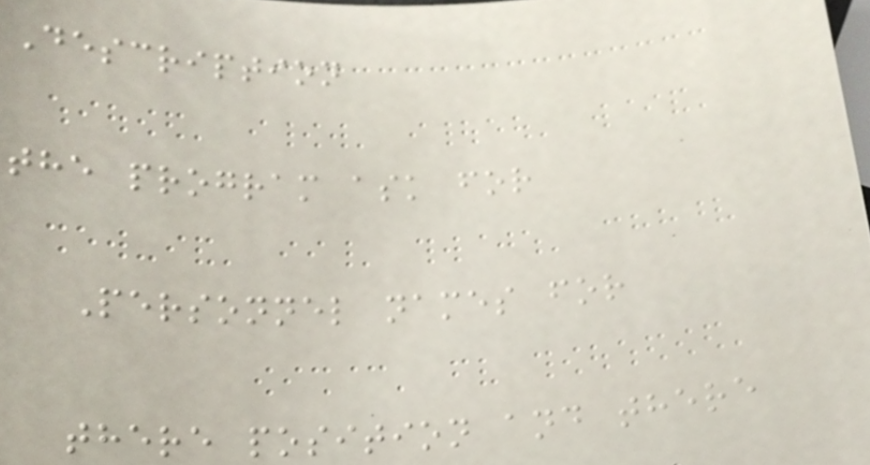Description
the program ask for
Personnel names for
there position and there
